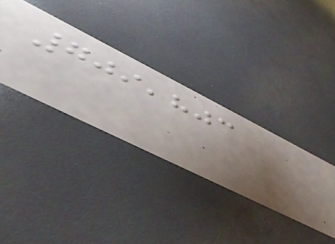709,803
